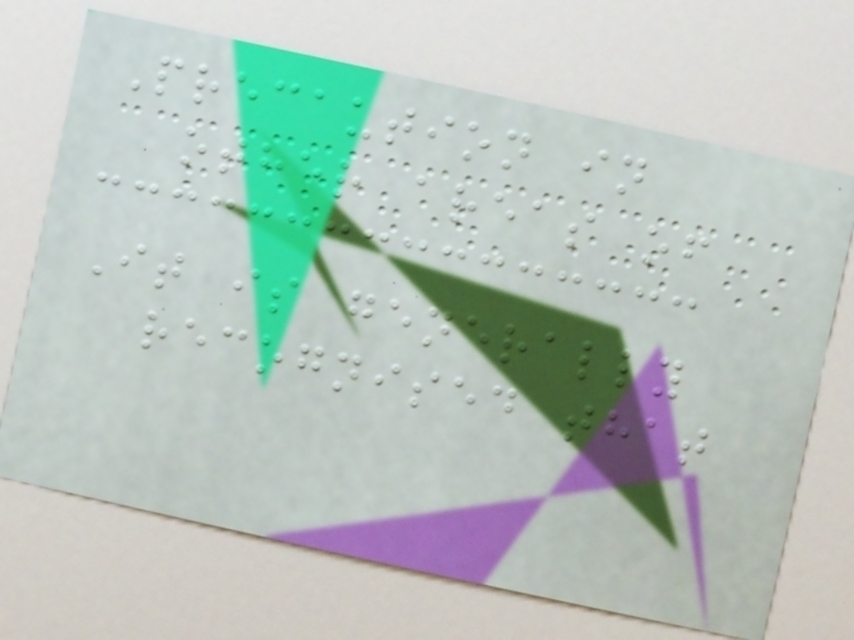Precaution in
other areas of
It is generally
recognised that
